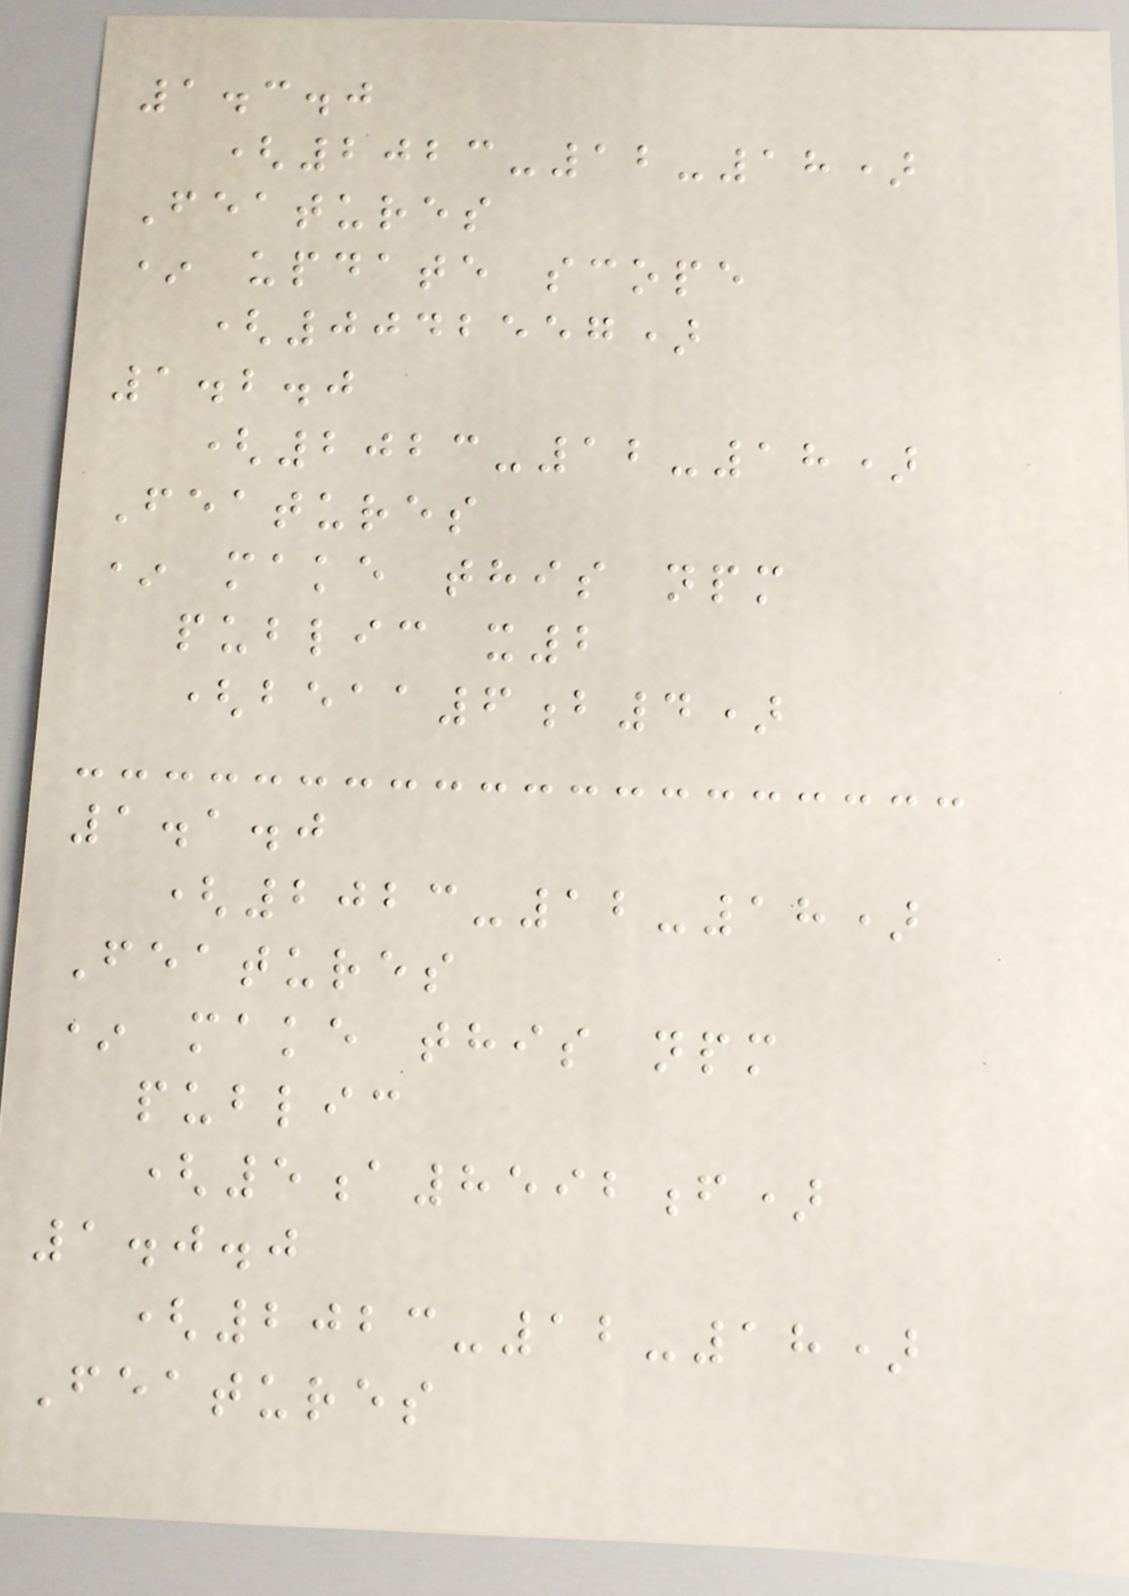1.3.0
(2023-12-18)
Features
* update scope
(0042557)
1.2.0
(2023-12-18)
Features
* make this npm
public x2
(beaa6b4)
1.1.0
(2023-12-18)
Features
* make this npm
public
(5a8592f)
1.0.0
(2023-12-18)
Features
